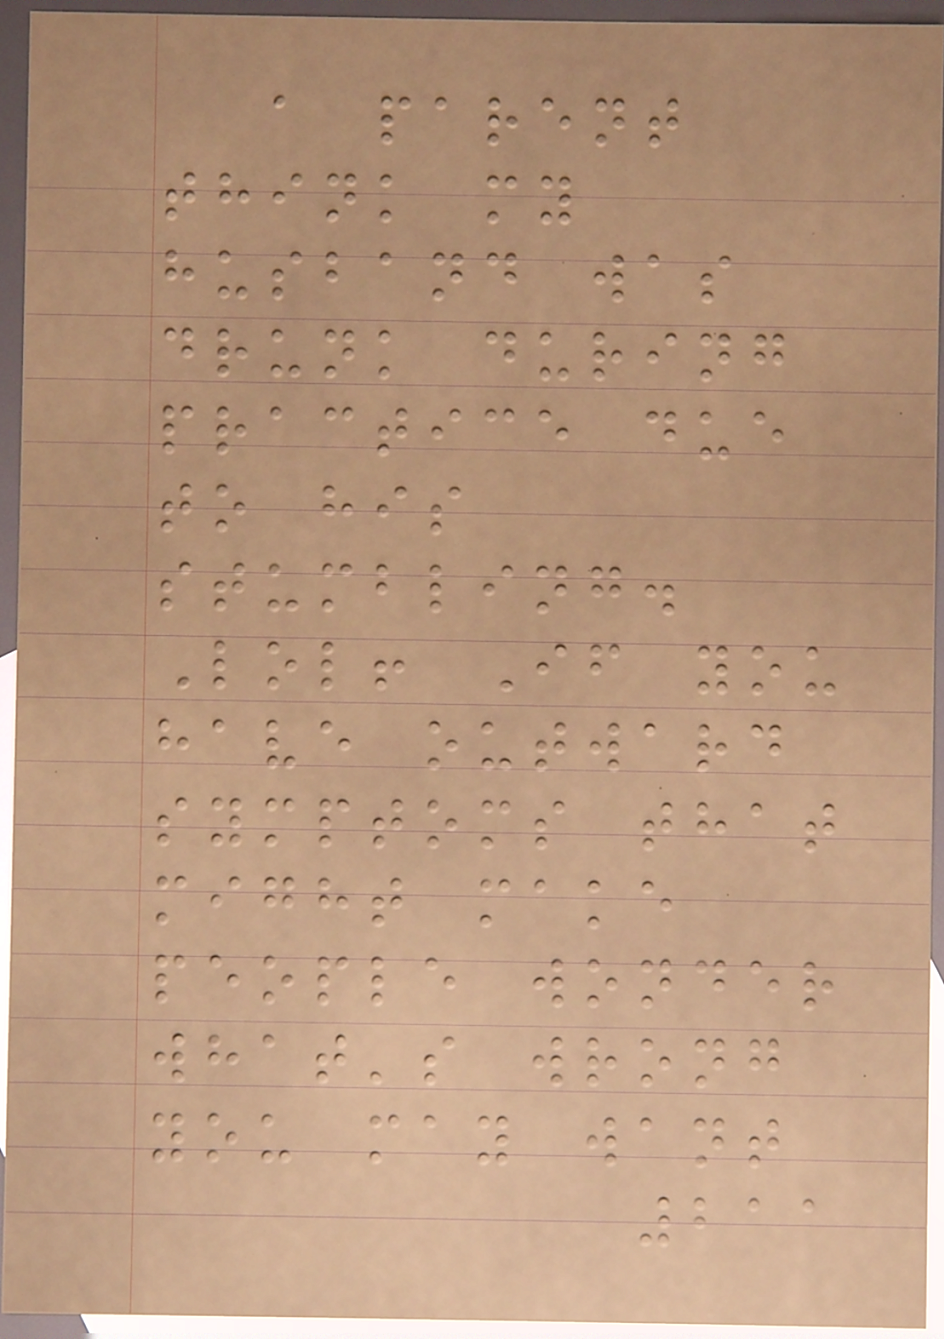a parent
think my
husband was
drunk during
practice due
to his
stumbling.
Lol! If you
have outward
symptoms that
might make
people wonder
what's wrong
you may want
211
